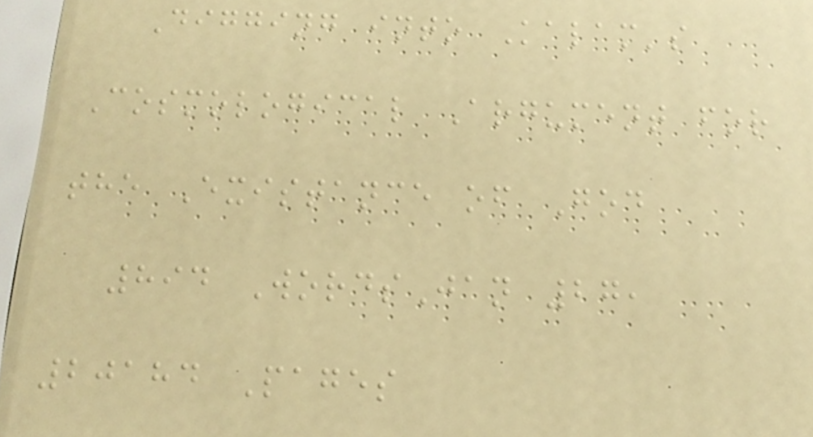Digging into Kalam's
Cosmological Argument for
the Existance of God
894 WordsJan 27,
20184 Pages
